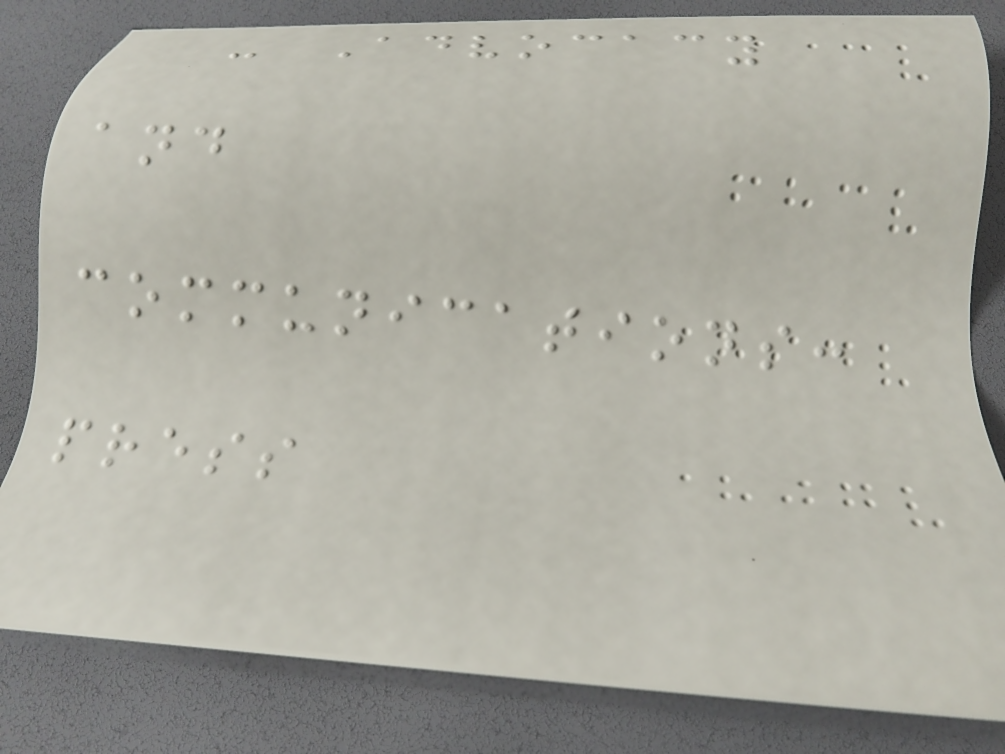- Advocacy
and
communications:
press
